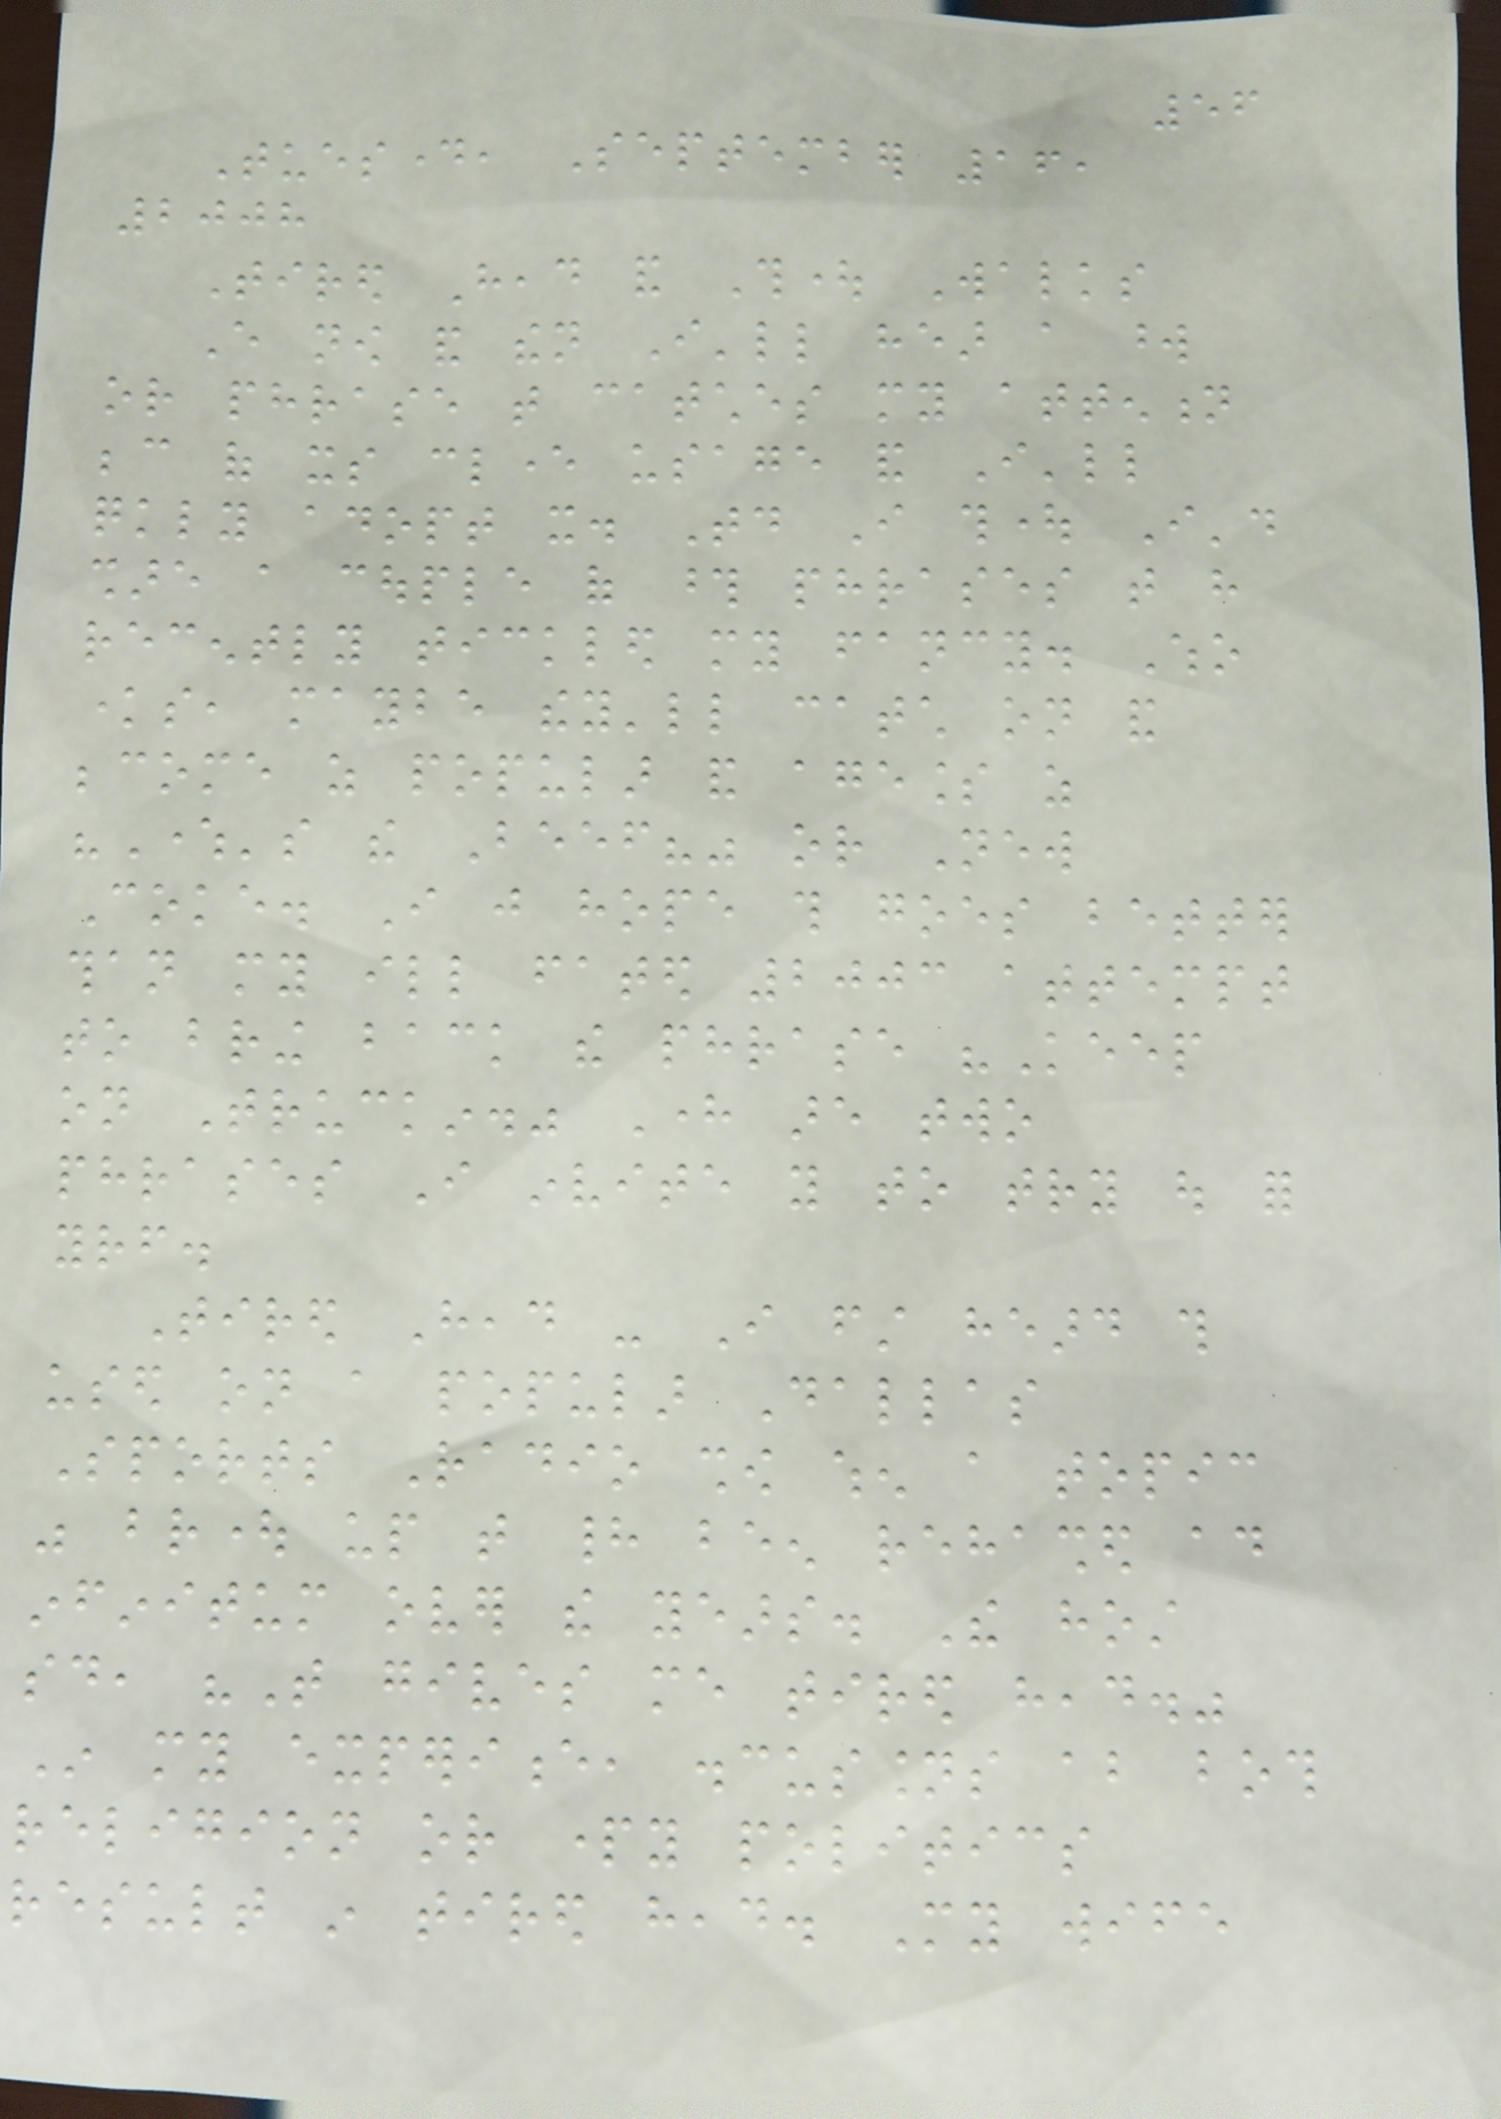56
Tuesday, September 16,
2008
Tired Head and Thought Walks
Every now and then I'll hear a word
or phrase that catches my attention
because of its clever usage and I'll
quickly adopt it. Today I thought I'd
share a couple of those phrases that have
recently tickled my fancy. Who
knows, maybe they'll catch on and
become as popular and ageless as
"Where's the Beef?" or New
Coke. I just hope this goes better
than my ill fated 2003 attempt
to bring back the phrase "Keep
on Truckin." Here are two
phrases I invite you to try out for
yourself.
Tired Head - I first heard this
used on a popular Dallas
Sports Radio show when a topic
was brought up that had been rehashed ad
infinitum over the years. The host
said, "That gives me tired head."
In my experience, discussions about both
religion or party politics
result in tired head. My wife
